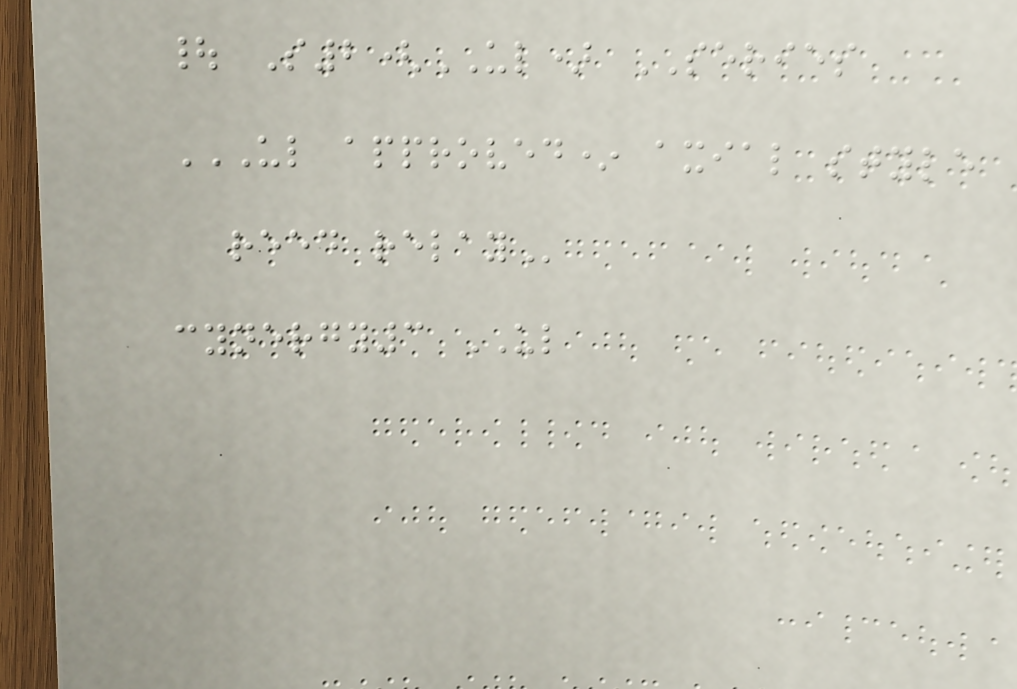| S2(UL) SERIES
UL APPROVED* AXIAL STYLE
REED RELAY
cynergy3 UL
